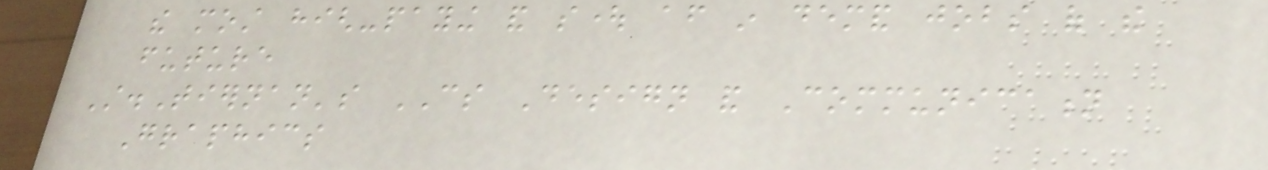the most high-paying and sought after in demand jobs of the
future
St.Tiernan's CS Design and Communication
Graphics
